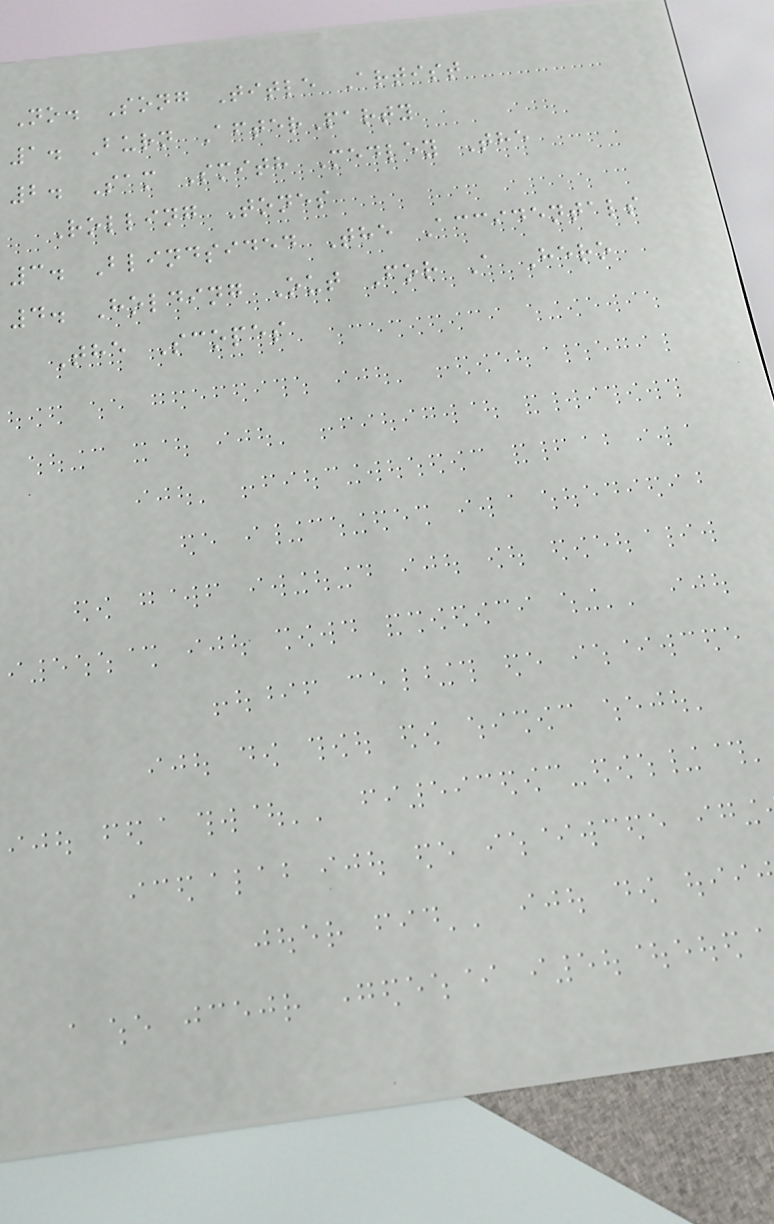No. Song Title Artist
1. Burn AfterParty
2. Sam Smith Medley The
Rolling Tones
3. Blindsided The Accidentals
4. Holding Out For A Hero
The Scopes
